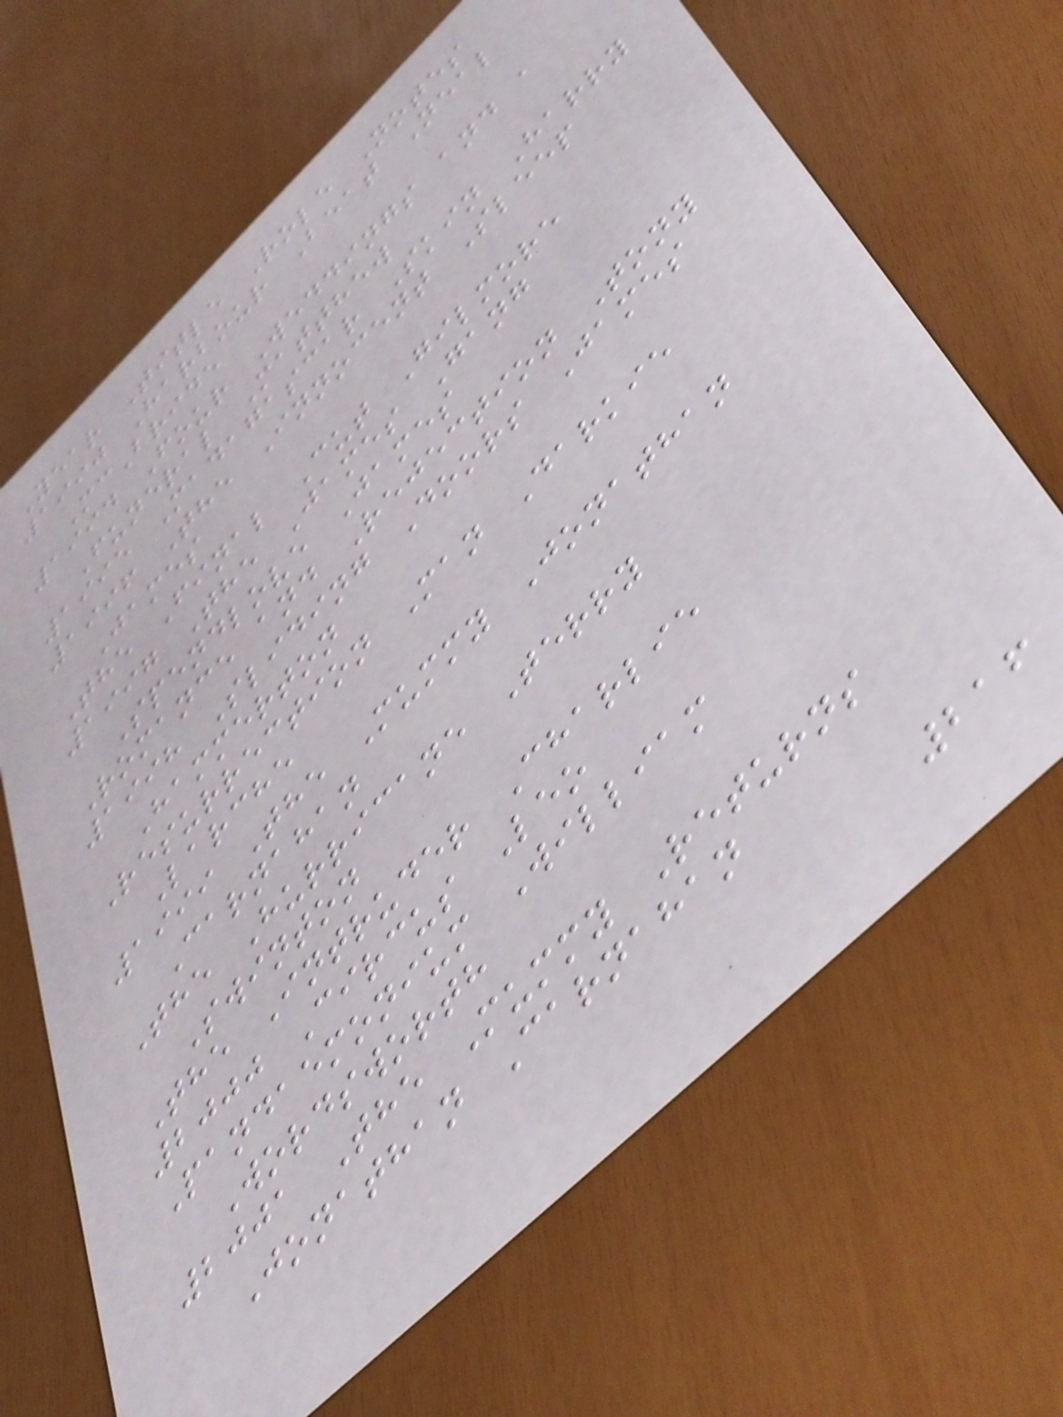Year Title Role Notes
1990 Harbour Beat Neal
McBride
1994 Four Weddings and a
Funeral Matthew
1995 Madagascar Skin Harry
1996 The Innocent Sleep
James
The Final Cut Gilmore
1997 The James Gang
Spendlove James
Romance and Rejection Tony
1998 Sliding Doors James
Hammerton
Resurrection Man Darkie
Larche
1999 The Mummy Jonathan
Carnahan
The Hurricane Terry
Swinton
The Intruder Charlie
2000 Circus Leo
Pandaemonium William
Wordsworth
2001 The Mummy Returns
Jonathan Carnahan
216
